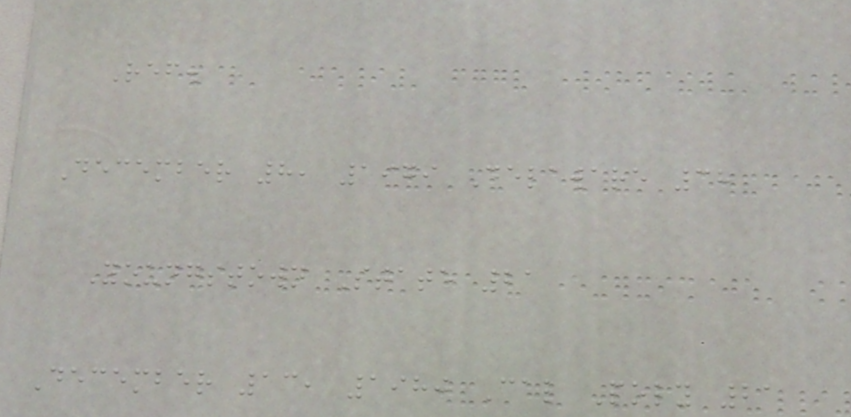Ref.
December 8, 1979 Delaware 38
Youngstown State 21
December 13, 1980 Cal Poly 21
